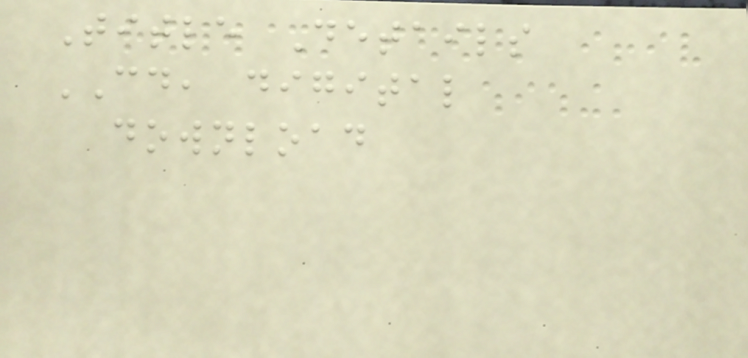Title Details
CD, digital
download
